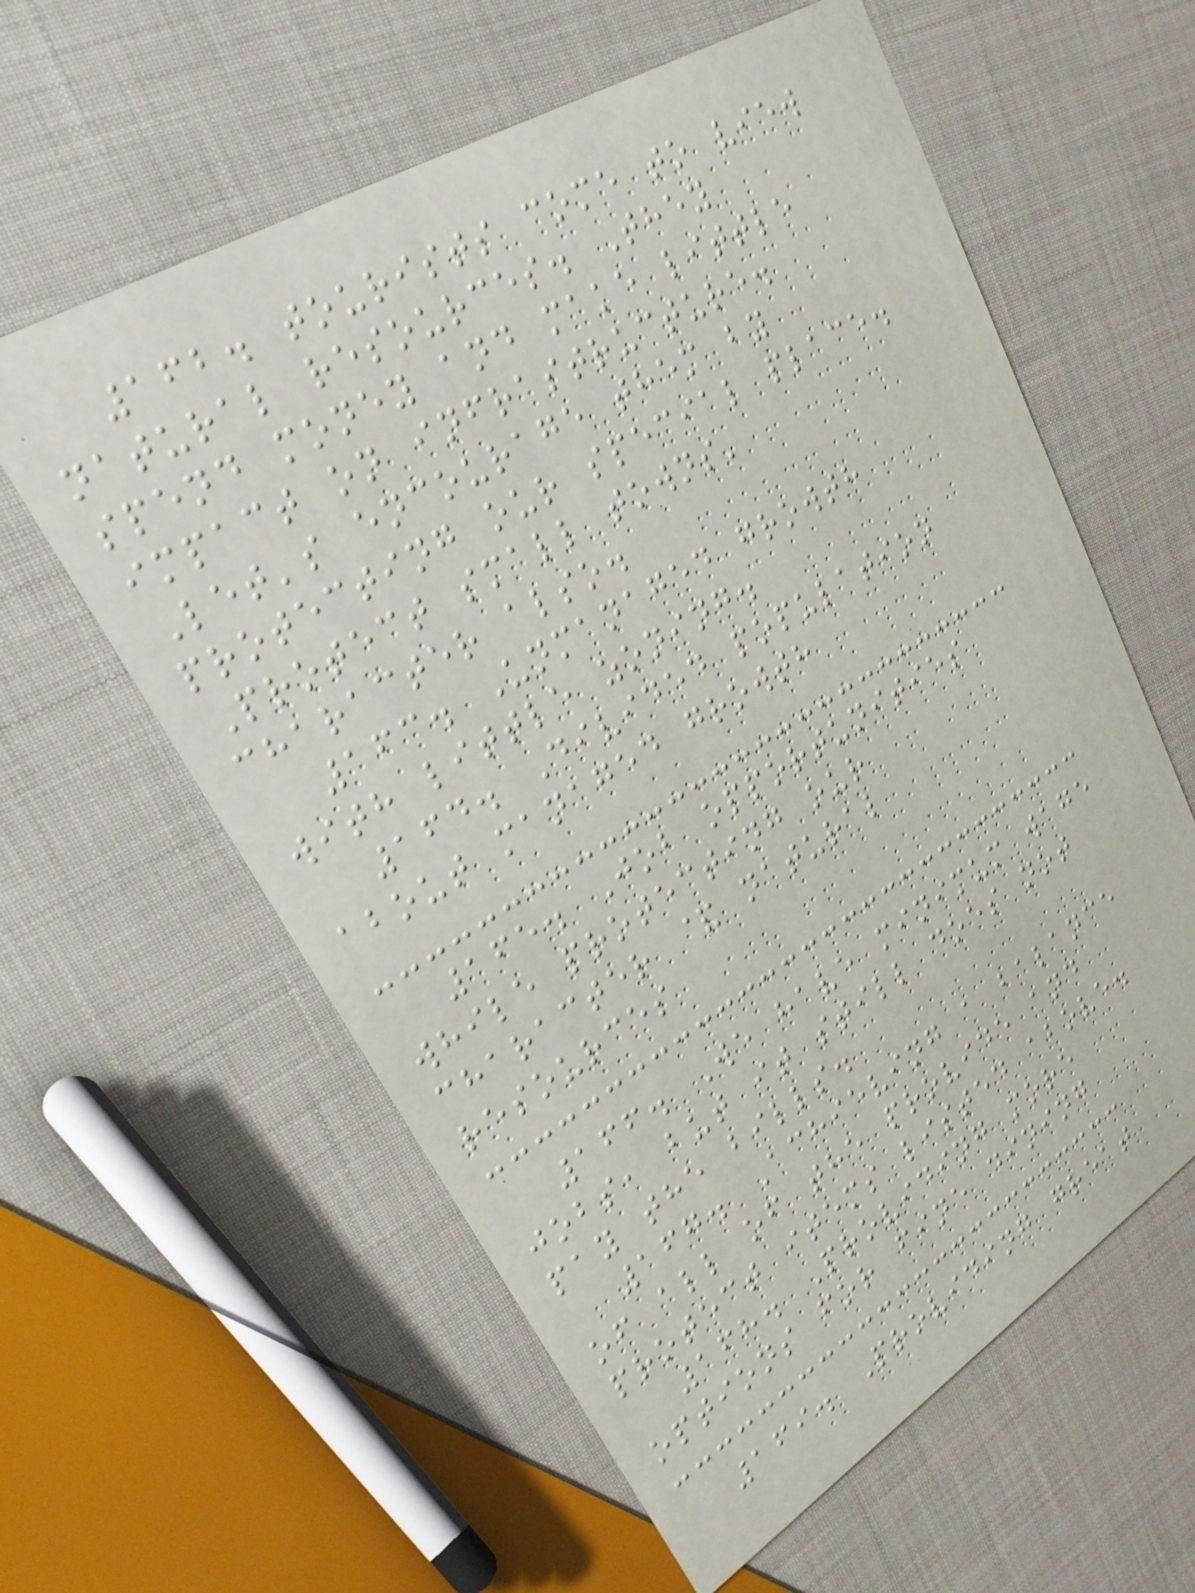162. tourists come to view
natural resources. They
spend money and make little
impact on infrastructure.
Let's encourage them by
protecting our special place.
Protect small towns'
character also.
163. Unmanaged growth
with little zoning.
164. Divided population
about managed growth
165. Job opportunities
while protecting our
character & natural
resources
166. We have minimum wage
jobs, but it still does not
pay the bills.
167. Achieving a balance
of all of the provide and
protect items listed above.
168. Providing more
options for fine dining
169. Providing great
